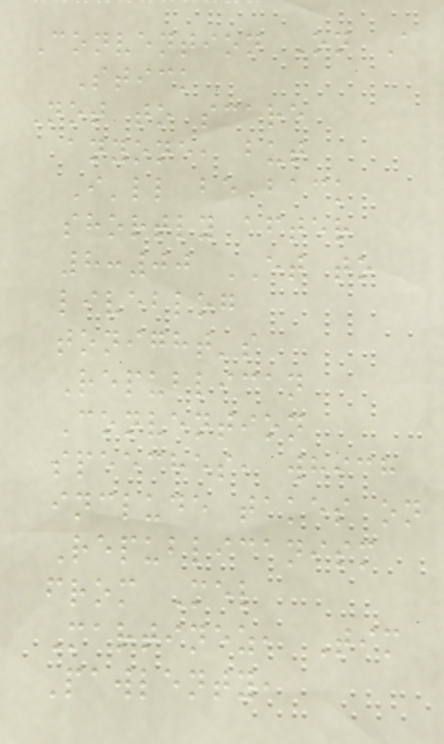Convention On A
Stick
Not to scare
anyone, but
I'll be back
shortly after
8:00 ET to
liveblog
tonight's
Republican
Convention
speeches, which
include takes on
Republicanism
from Mel
Martinez, Tim
Pawlenty,
